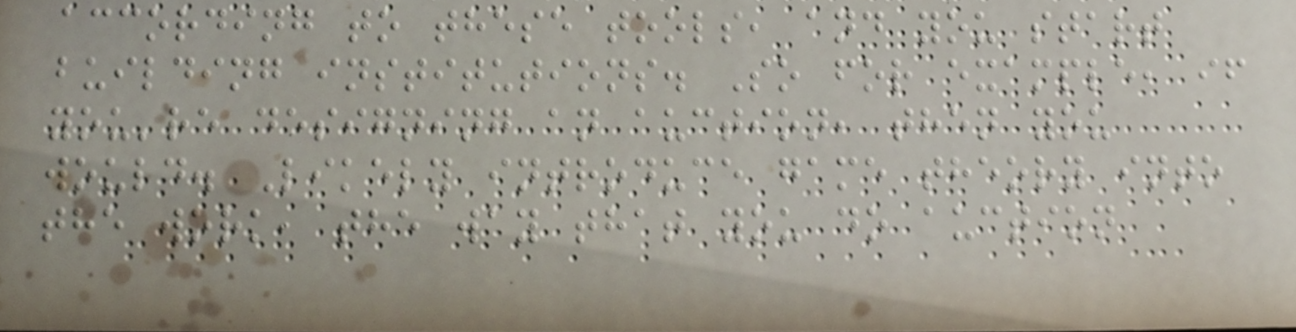according to these tools, and you start
building institutions. So for example, if
you're designing an auction, then you
would. Likely introduce game theory into
the work, the way that you do auction
